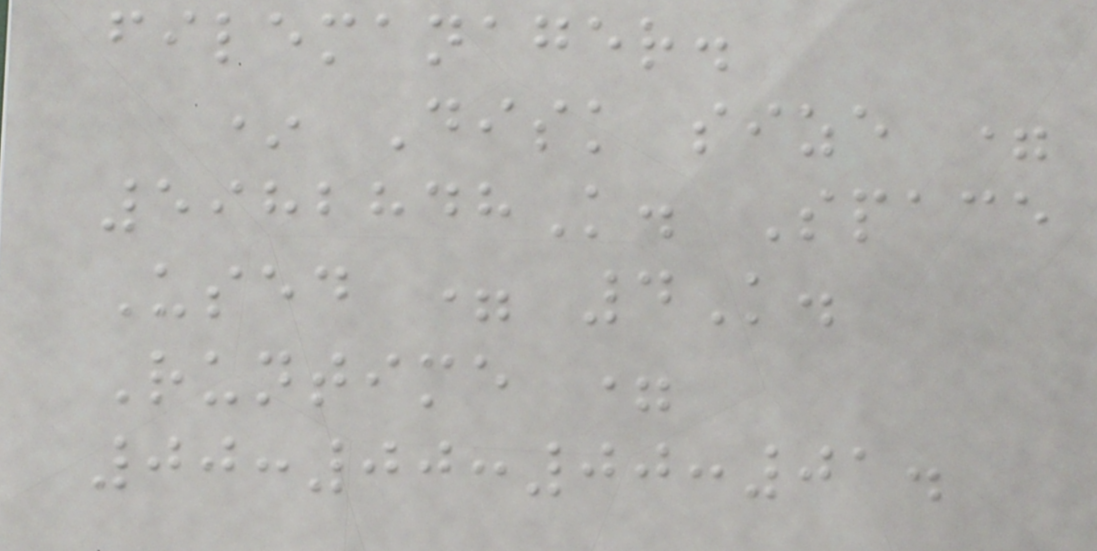filemanager.
* Disk size =
5982848K. Space
Used = 4K.
Runtime =
00:00:00:01.
